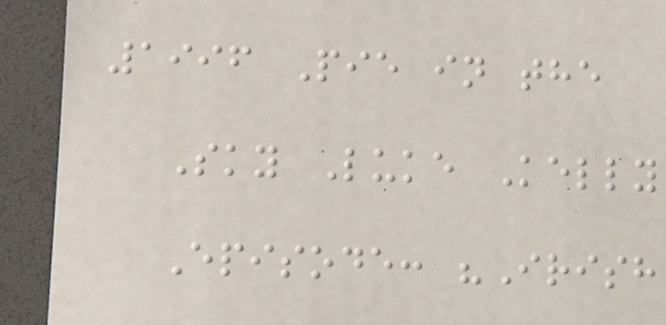1996 Pie in the
Sky Luke Kelly
Episode: "Irish
